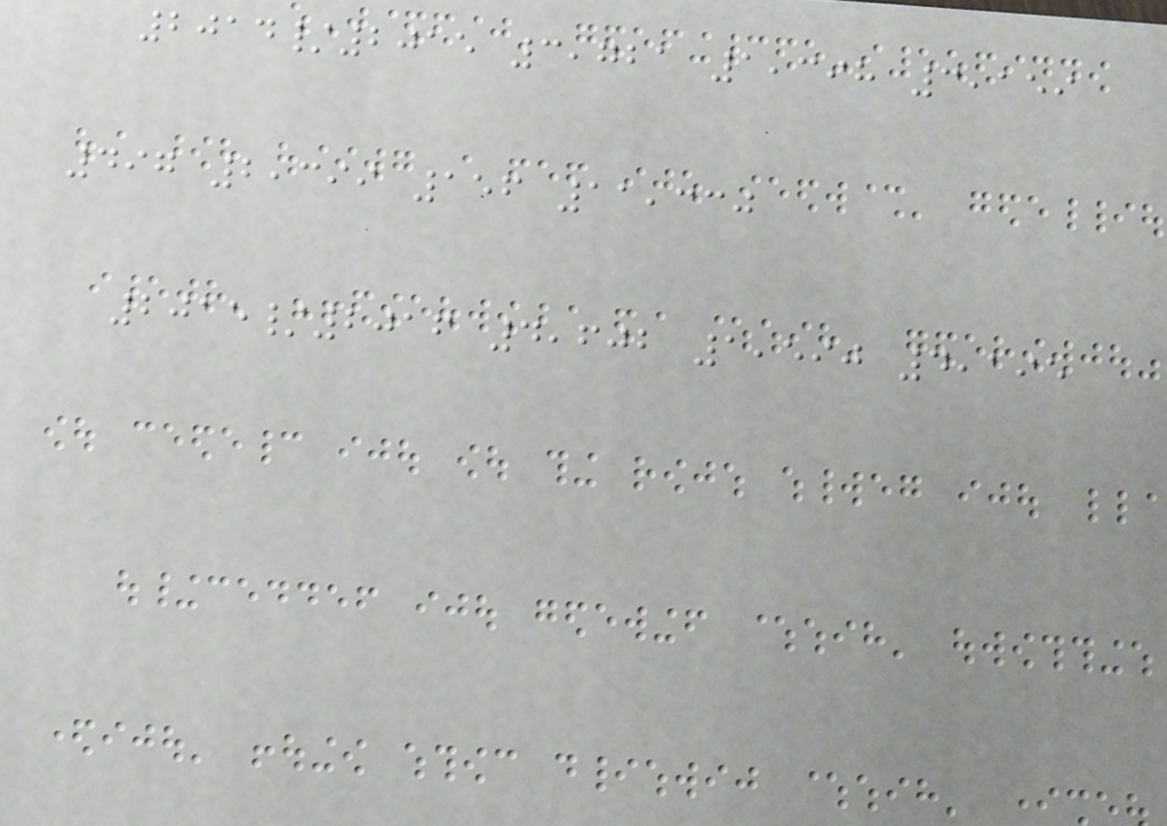2014/2015 3,721 1,398 3,159
497 2,399 156 11,330
2015/2016 4,602 1,590 4,195
